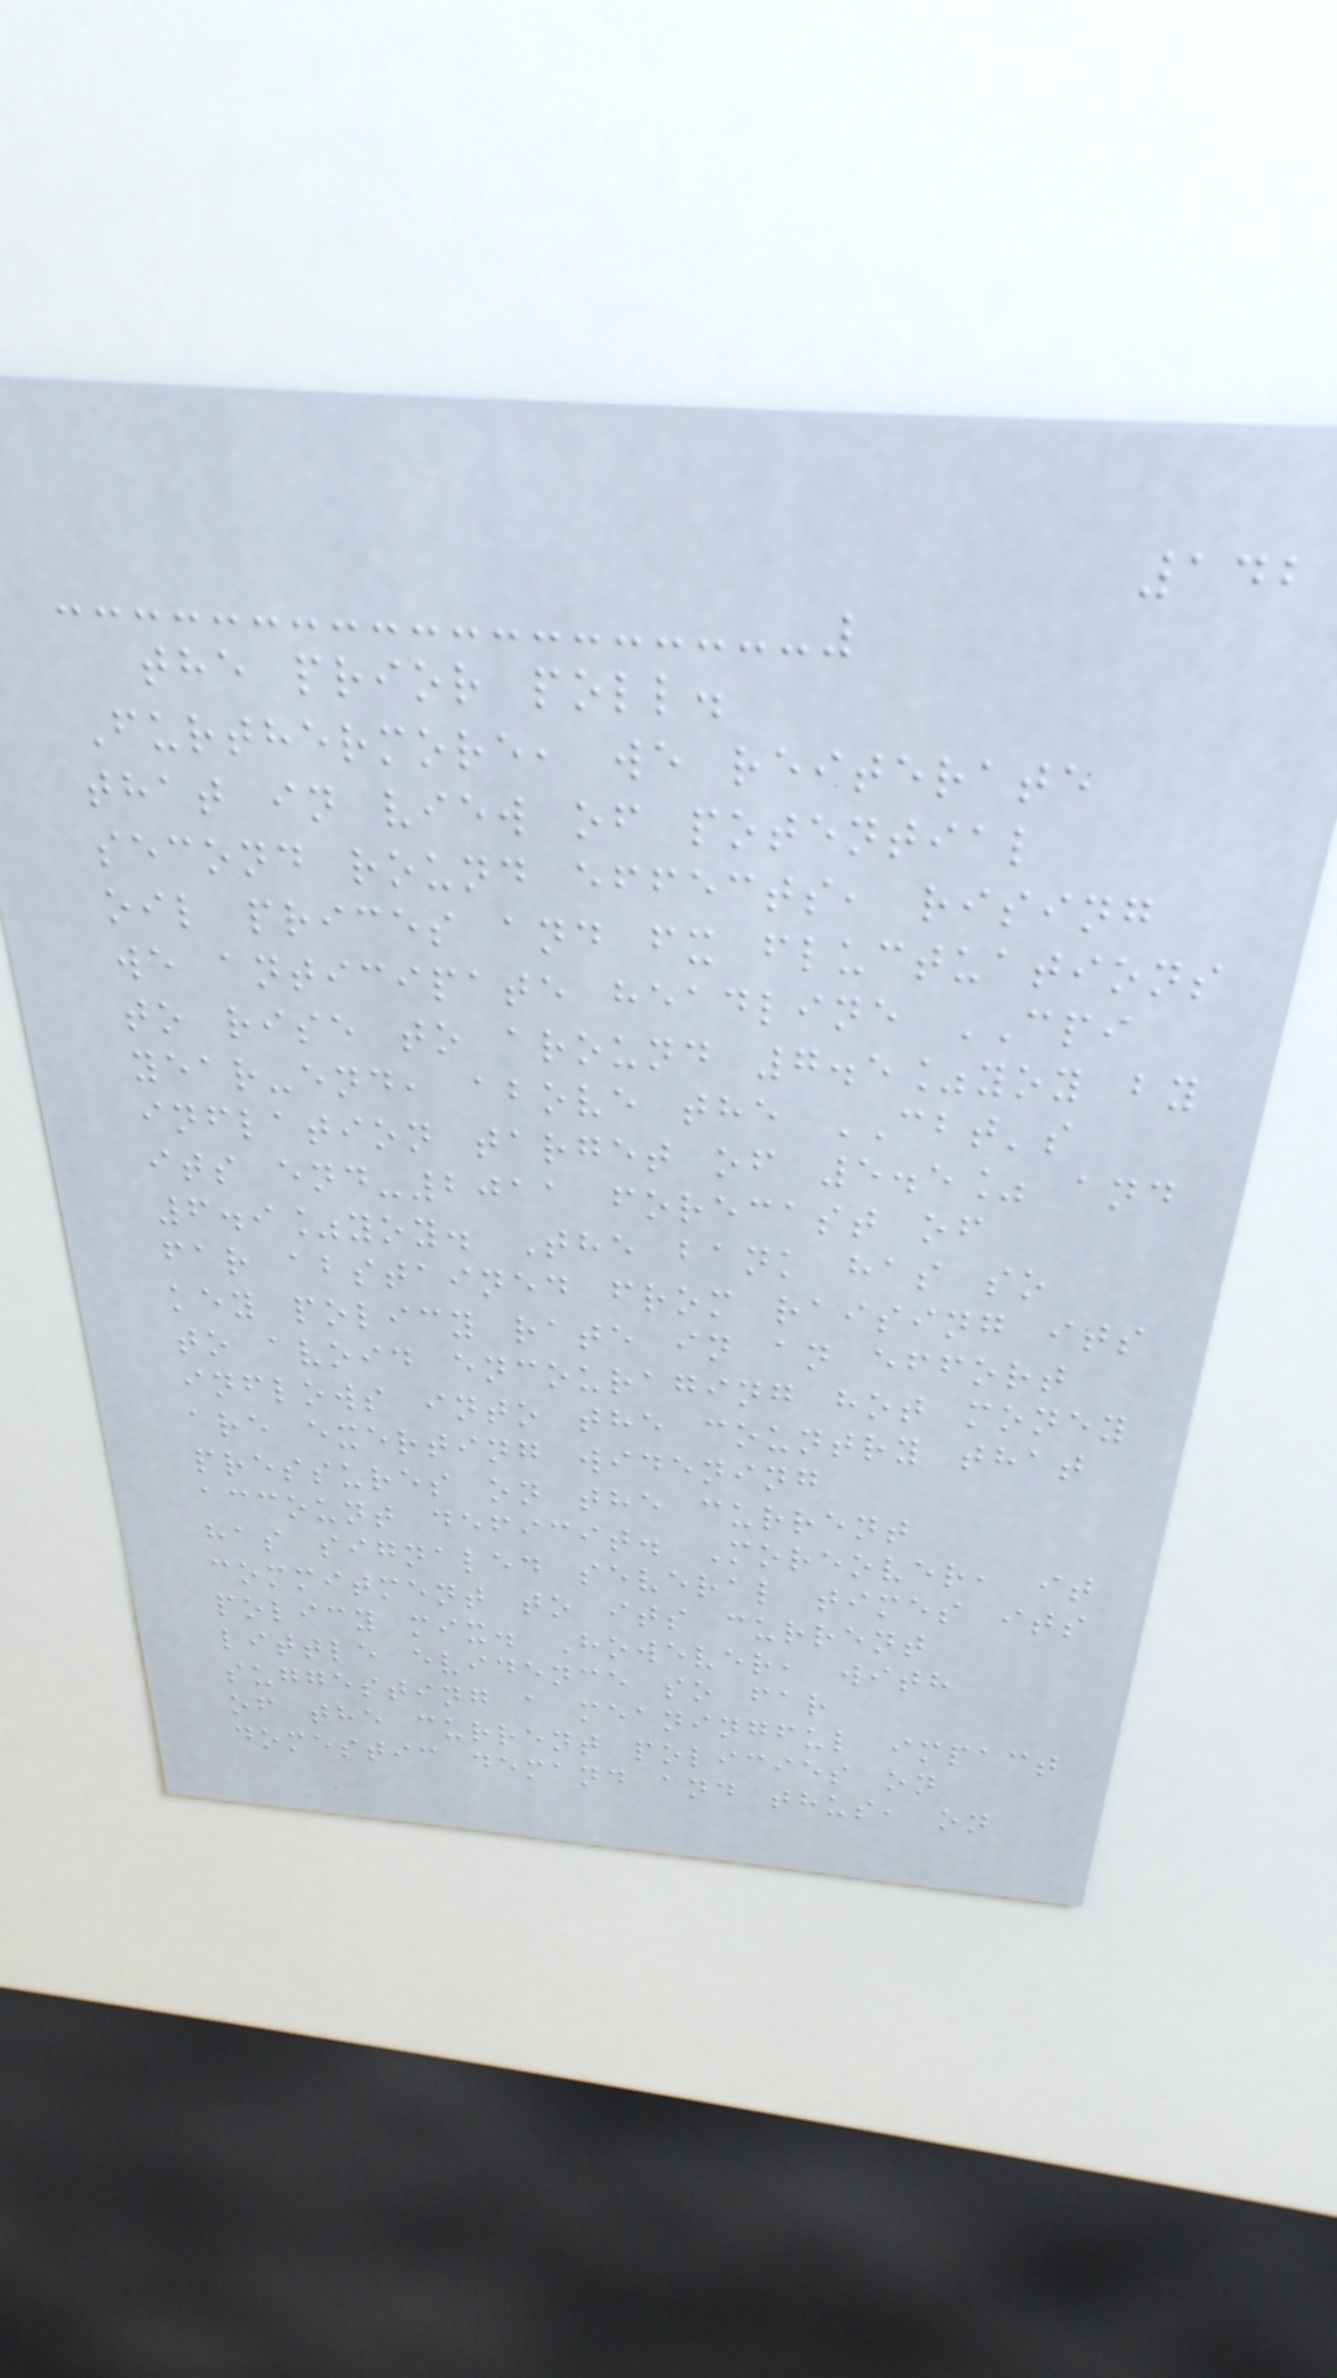142
the prior poll.
Furthermore, we reiterate
that in view of potential
second round effects, rising
oil prices and fx fluctuations
we anticipate headline CPI
to rise to around 7.5%yoy by
year-end, above the CBT's
inflation target of 5.5% and
its end-2011 forecast of
6.9%yoy. The bank has so
far abstained from raising its
key policy rate in an effort
to avoid encouraging hot money
inflows into the country that
are exerting widening
pressures on the current
account deficit. Moreover, it
has signaled several times its
commitment to its current
policy mix. However, with
little evidence so far
suggesting a meaningful impact
of the current policies on
domestic demand and thus, on
